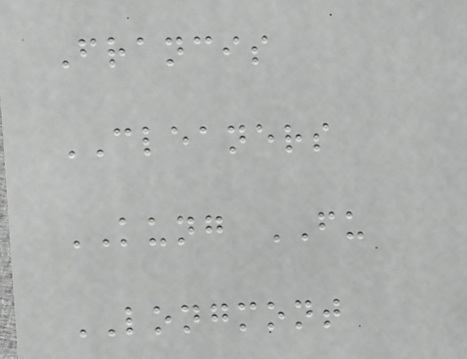Francis
CLEANERS
KUNG FU
LONGMONT
